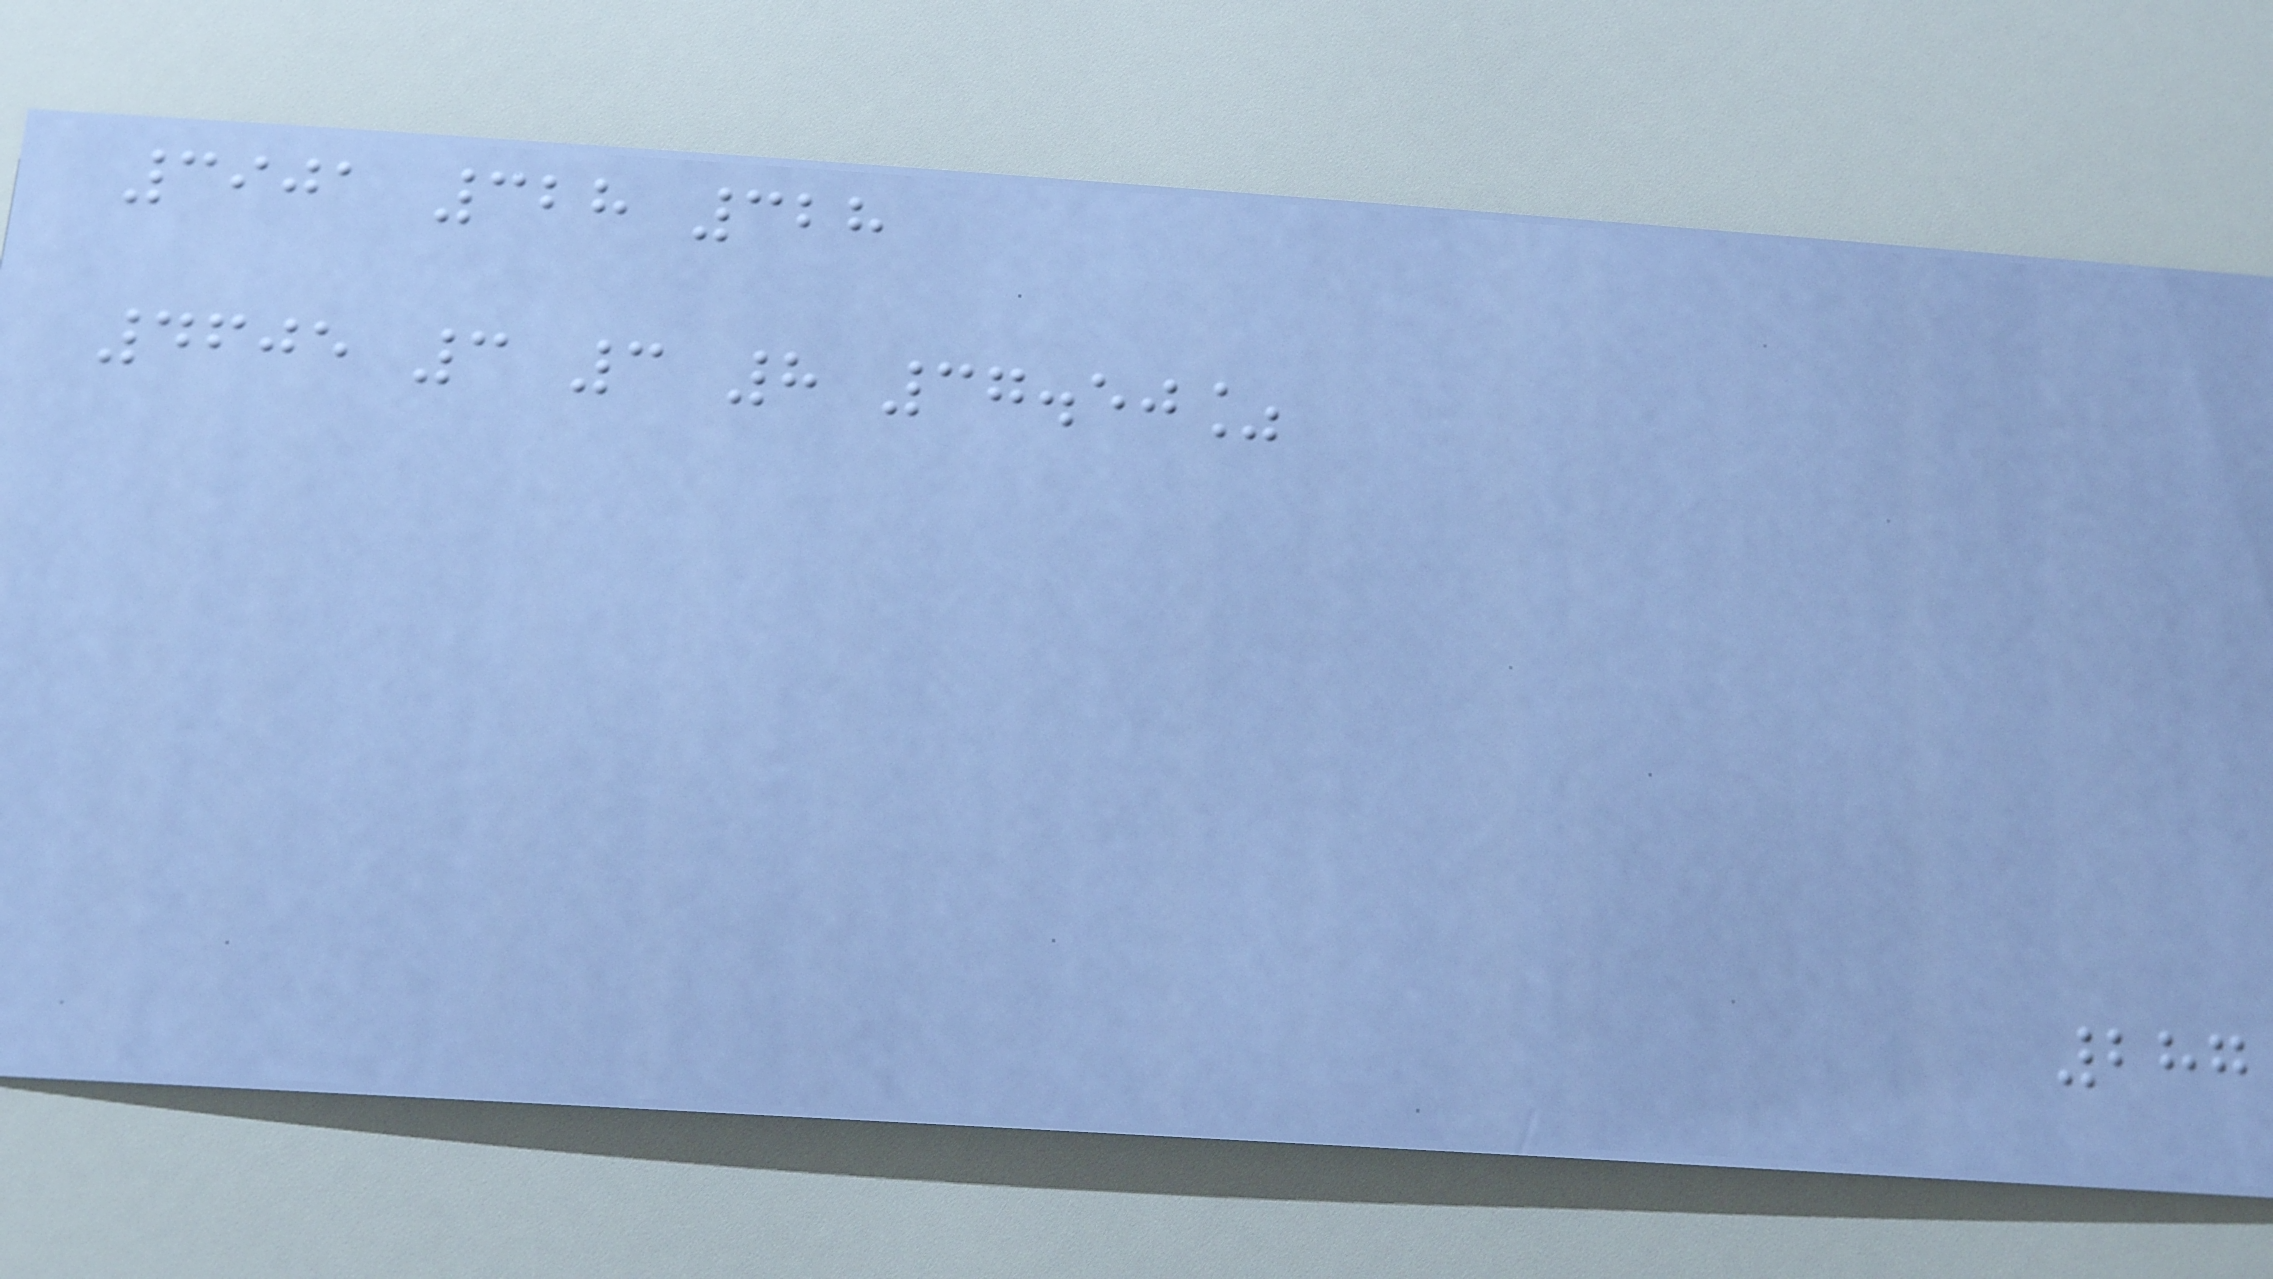3901 328 328
4605 3 3 8 37.50%
287
